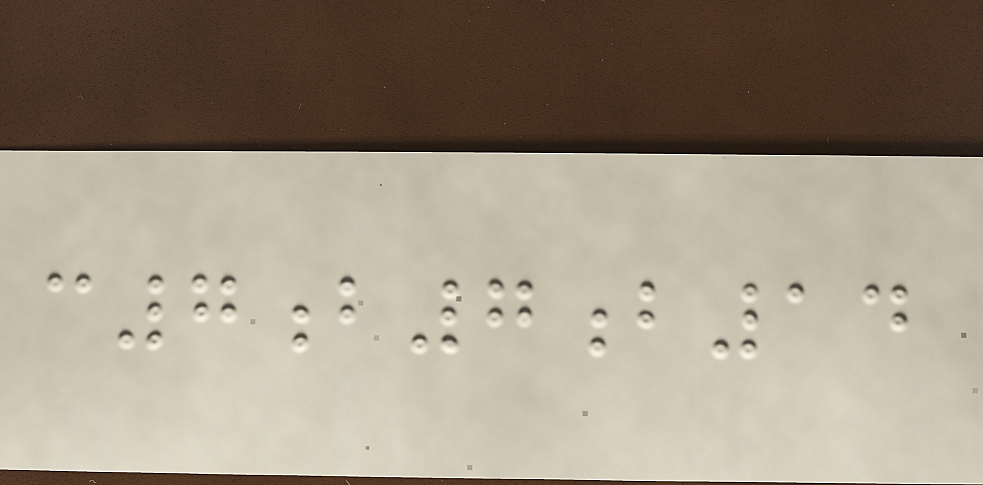c7b7b14
